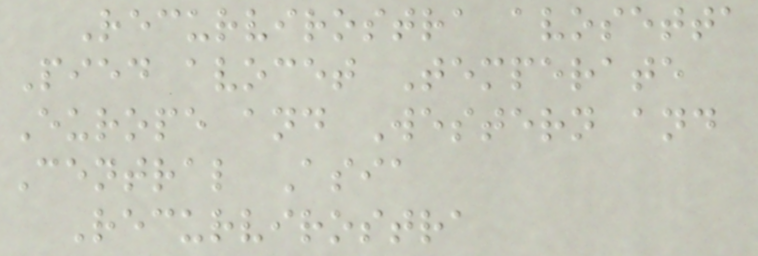Recurvirostra avosetta
Pied avocet Temperate
Europe and Western and
Central Asia
Recurvirostra
